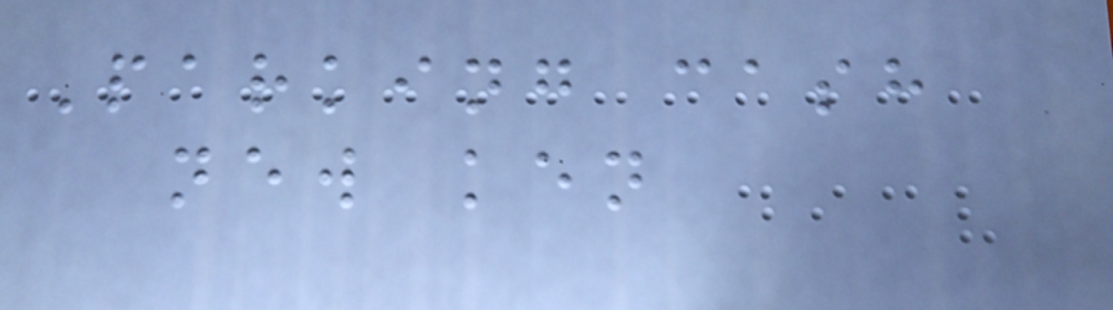Parking cash
new ken
